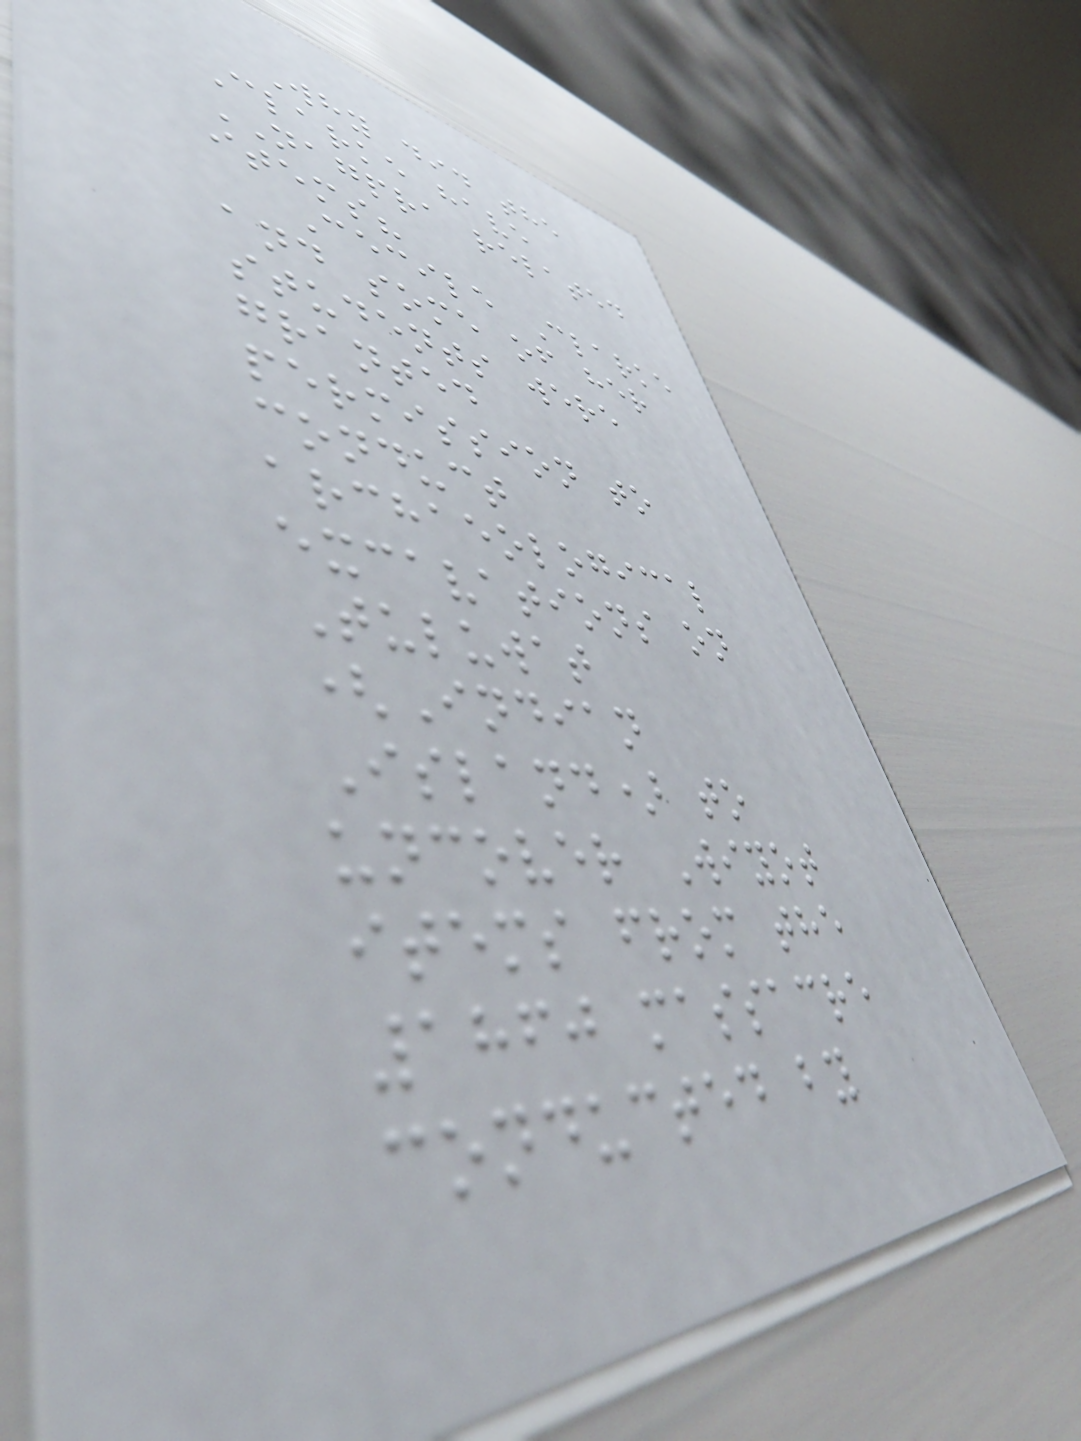Why did the
Clarke have
NAGPRA related
items?
Cecile Clarke
and some of her
students were
granted
permission to
conduct
archaeological
excavations on
Tuluwat
(Indian
Island) to
uncover Wiyot
items from the
1860 massacre
conducted by
